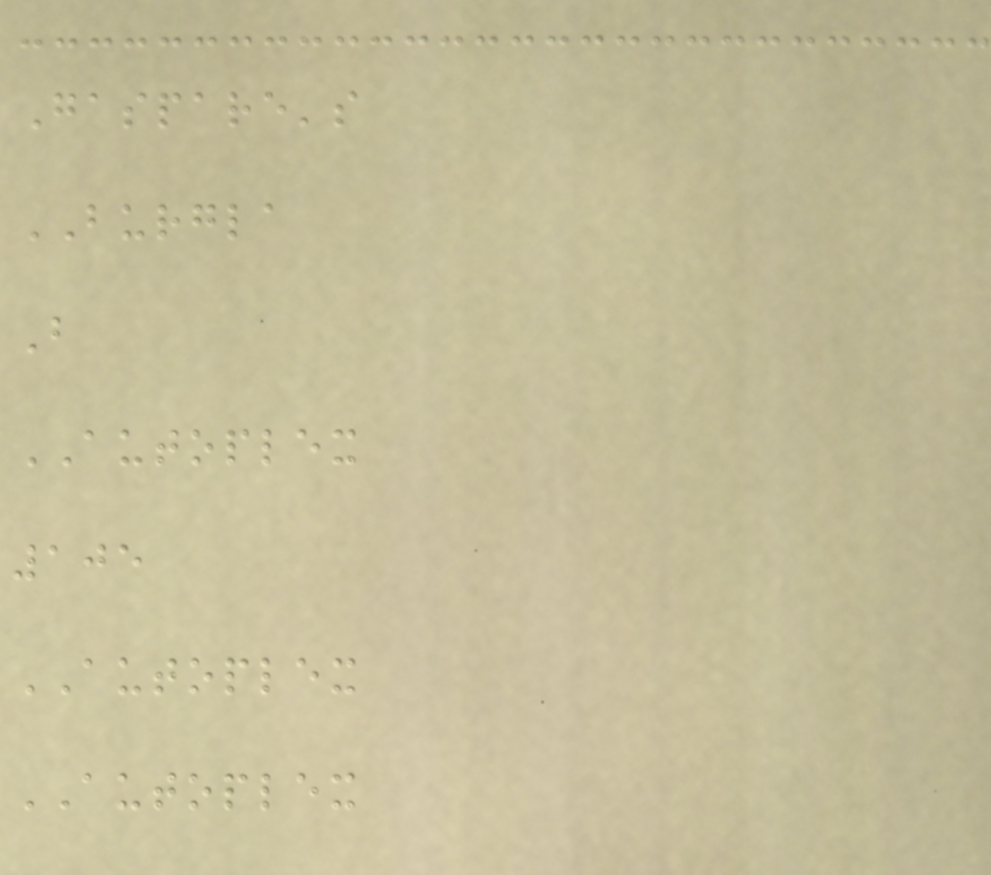Gaspare's
BURGLA
B
AUTOPLEX
105
AUTOPLEX
AUTOPLEX
